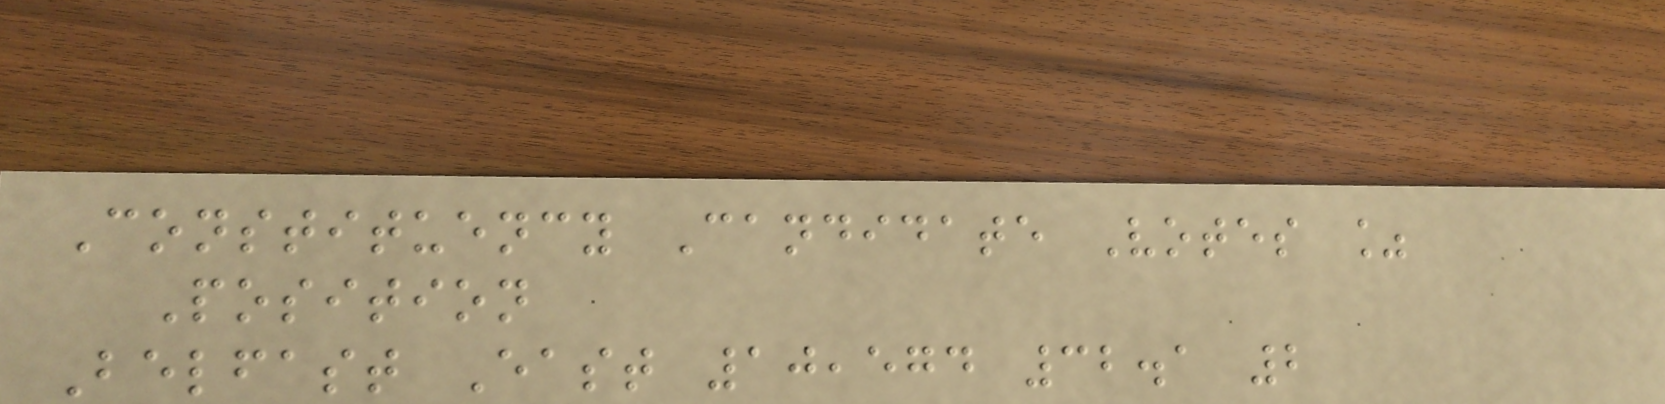Constituency Candidate Votes %
Position
Belfast East 10,574 32.1 2
